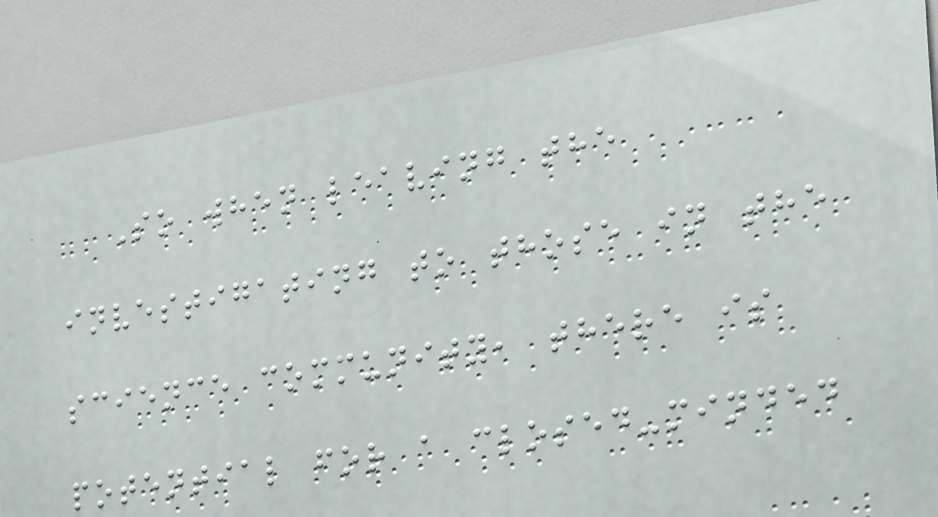So when leaving the
investigating to those in the
science community, there is
potential for a closed-minded
